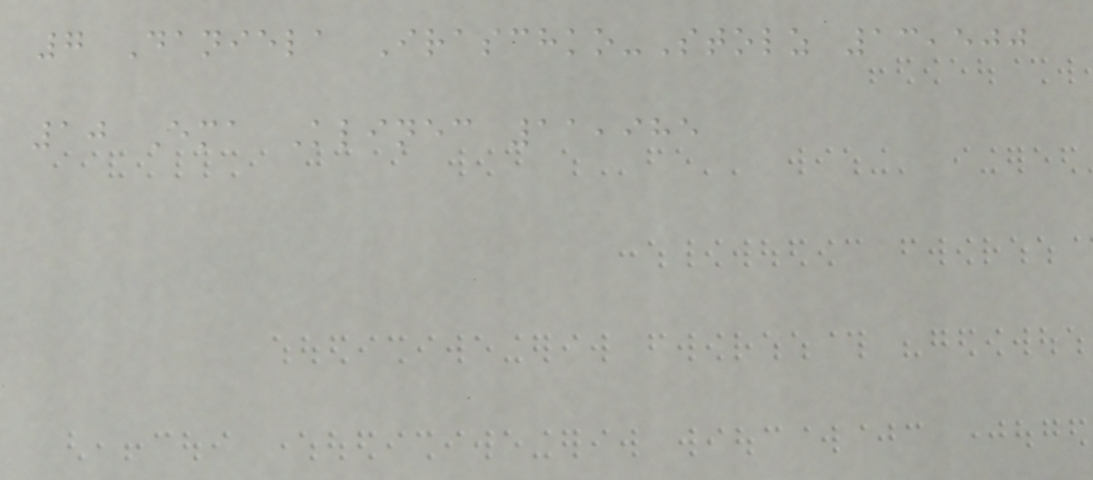7 Daniela Iraschko-Stolz 13,500
10 Ema Klinec 11,985
